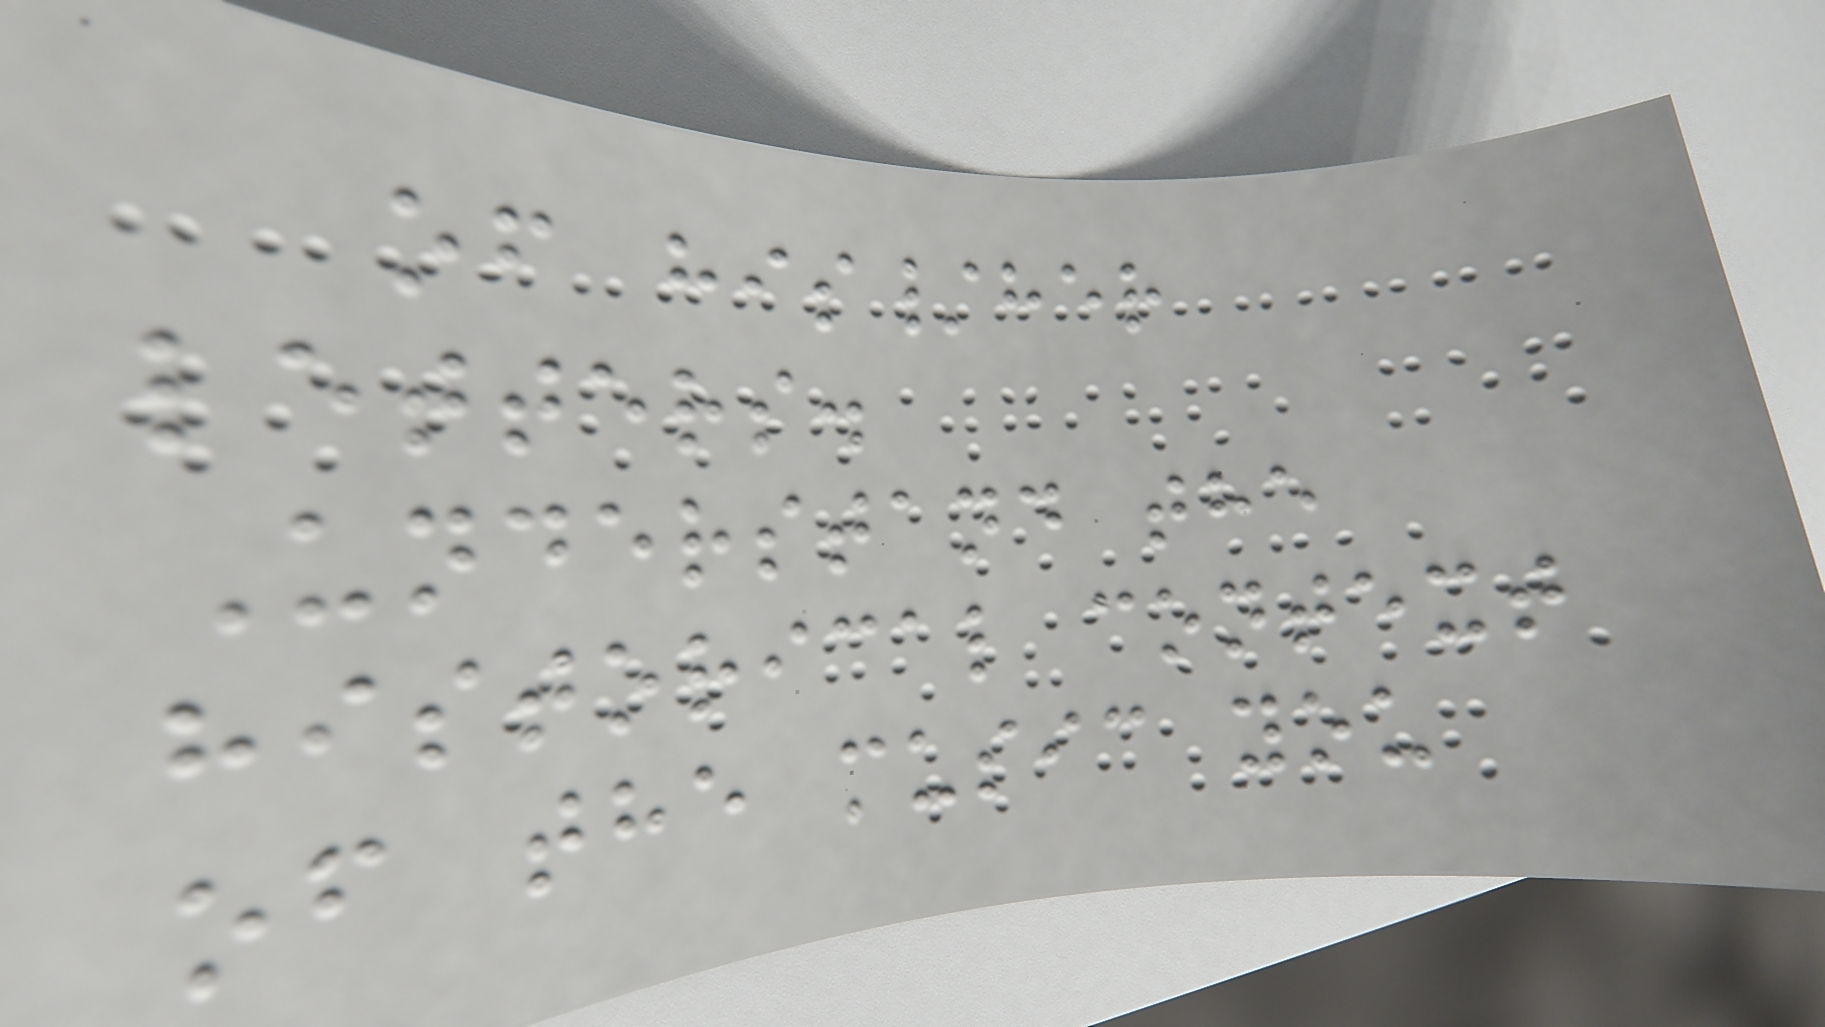of his/her
letters.
Understand the
historical context
of the music you
